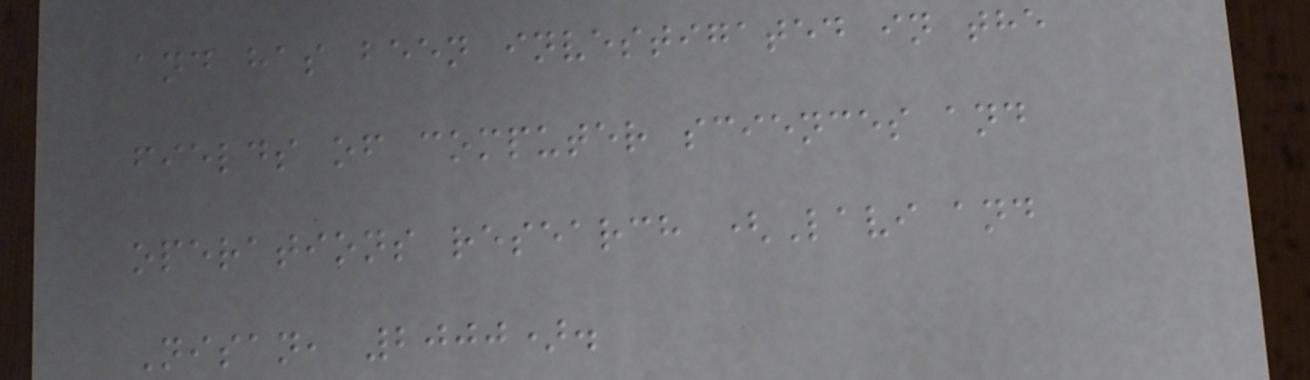and has been investigated in the
fields of computer sciences and
operations research (Lavi and
Nisan, 2000).
